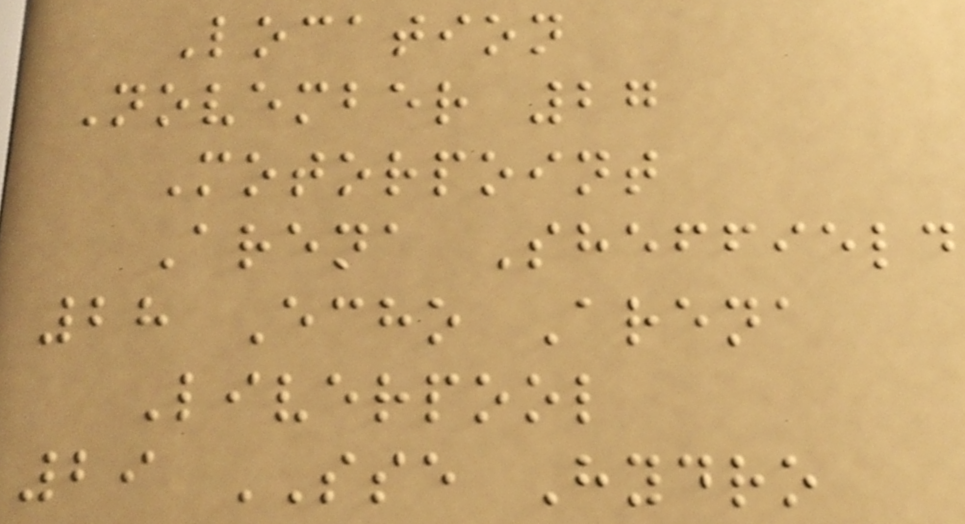Location
November 27
Motorpoint
Arena Sheffield
28 Echo Arena
Liverpool
29 SSE Hydro
